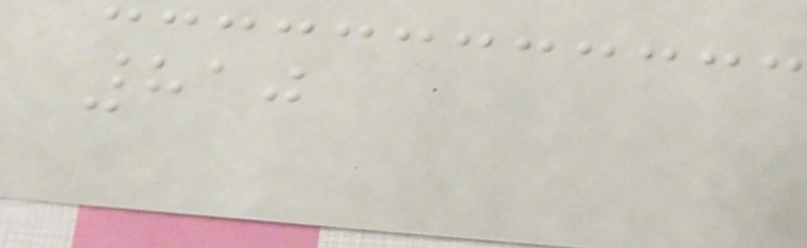810
